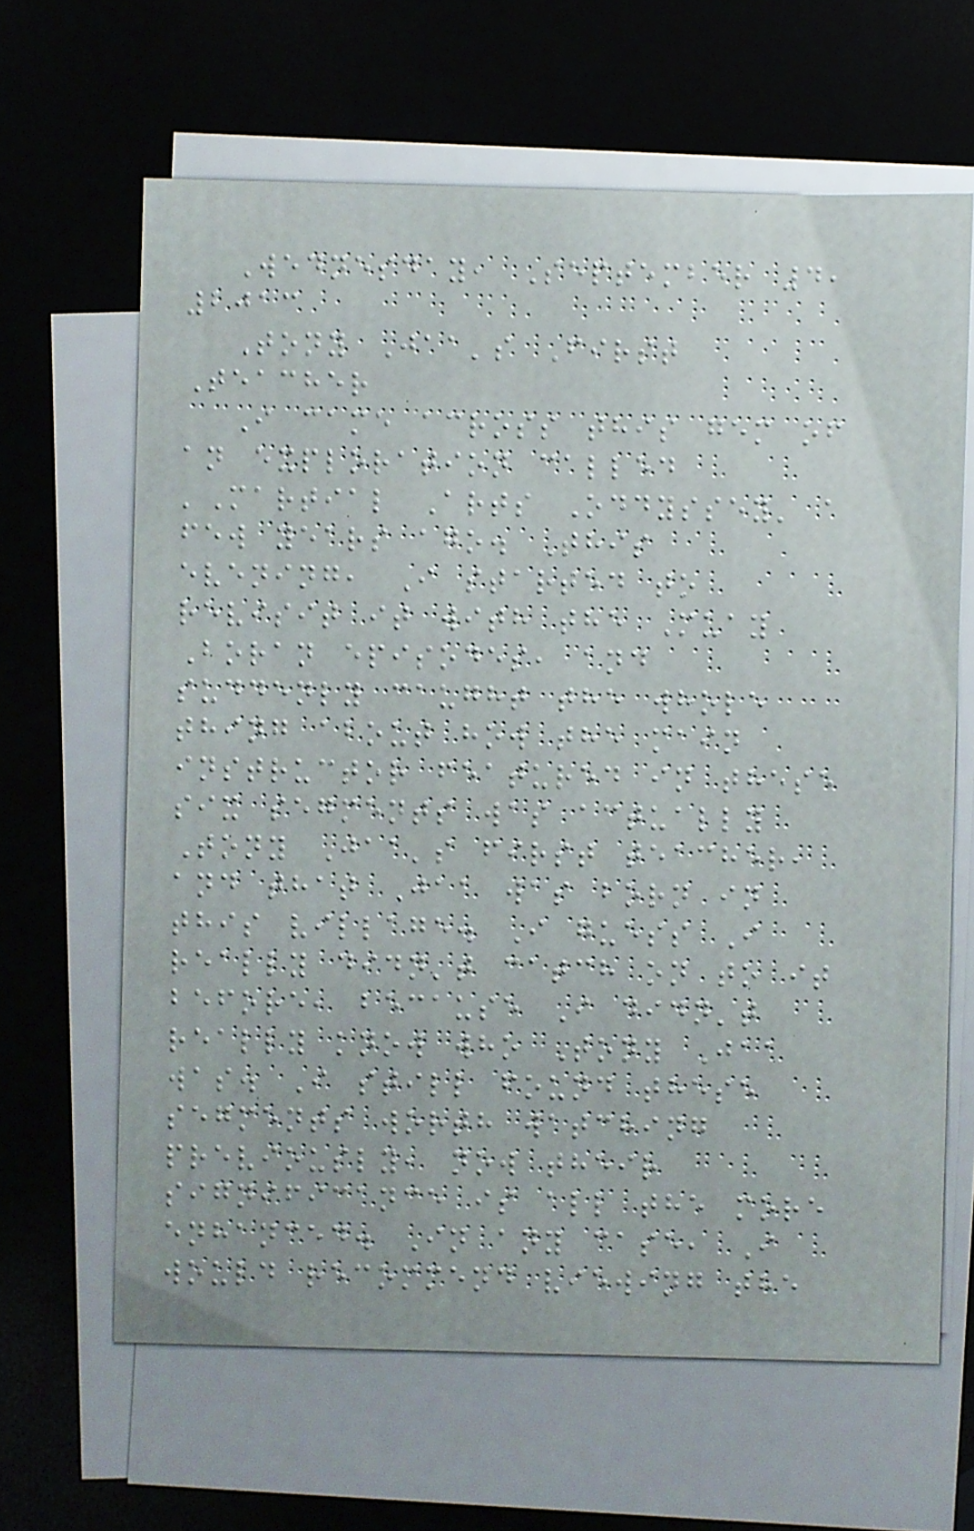Wednesday, September 4,
2013
Tony Jaa's First
Teacher
I came across this gem of
an exploration called
'Martial Arts Oddyssey' a
few years ago. This
evening, I started to
revisit it with the Muay
Boran episodes, and
suddenly caught the whole
thing about how the main
instructor featured in these
six segments was actually
Tony Jaa's first teacher,
and that Jaa was born in
this village. I guess I
really didn't catch on to it
before, because I didn't
really know who Tony Jaa
was. I still found these
segments worth watching
previously, now their
significance is all the more
enhanced. In any case, I
would recommend viewing the
